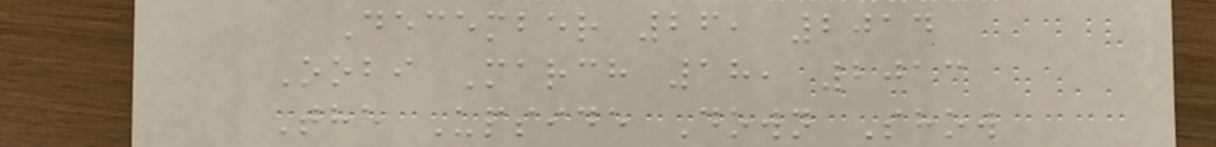December 26, 2014
Oobi March 18, 2013
The Upside Down Show
